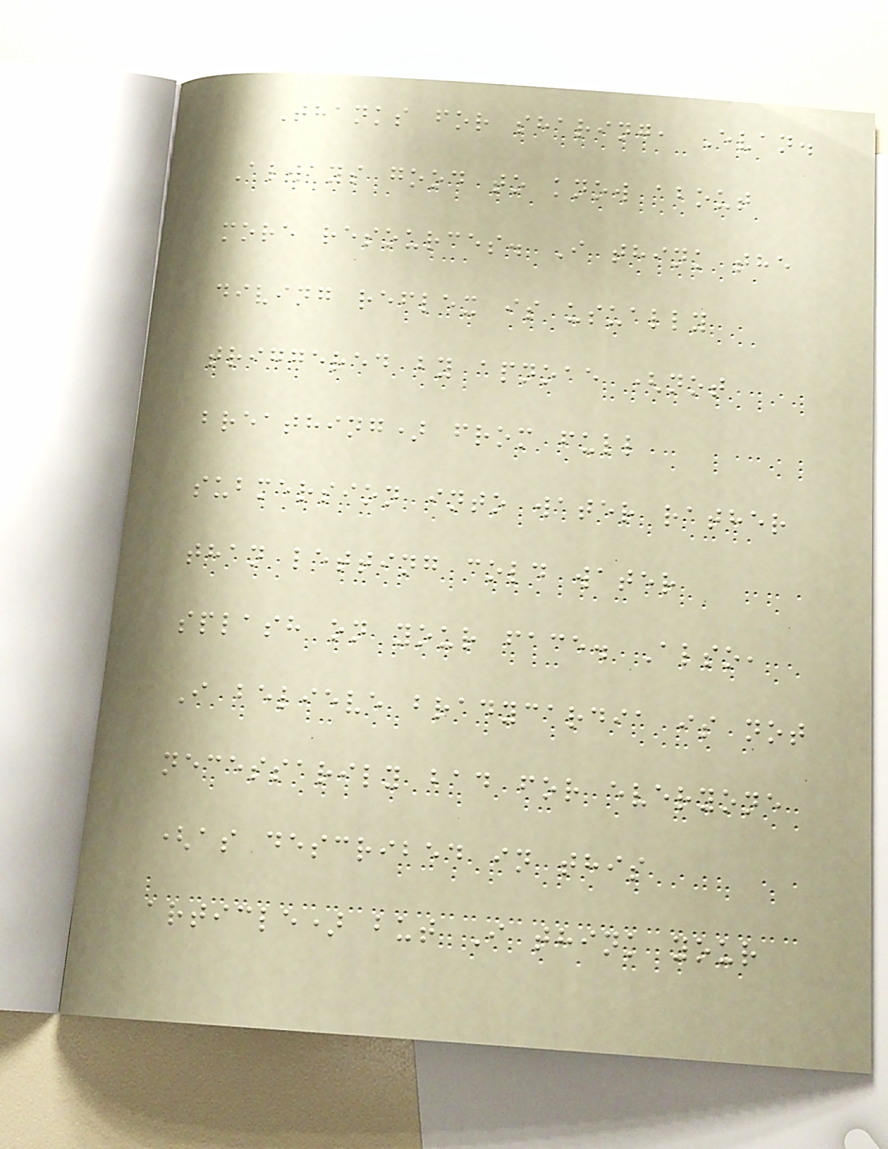Thanks for sharing, Evan.
Always good to know about
more resources. I think the
diving reflex is usually
triggered by apnoae (not
breathing) from full
submersion into water rather
than letting cold water
splash on your face. Also,
I believe bradycardia is not
necessarily bad for everyone
(as described in this
article) but I think your
